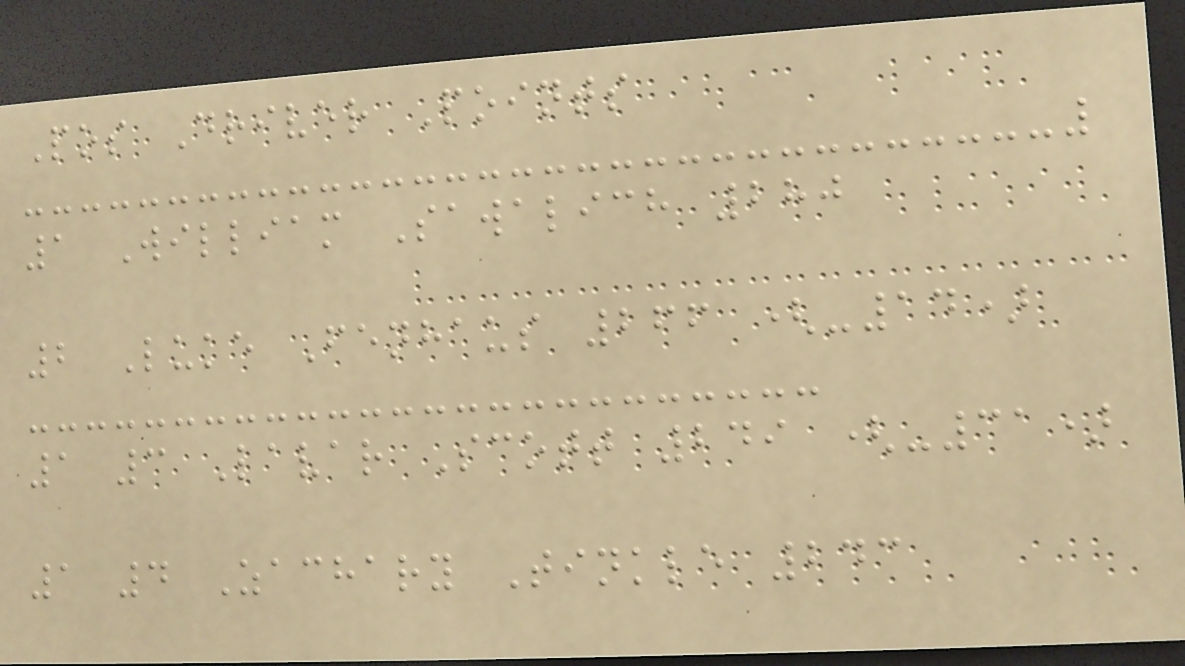Pos Driver Points
1 William Sawalich 280
2 Luke Fenhaus 266 (-14)
1 3 Lavar Scott 249 (-31)
1 4 Zachary Tinkle 243
